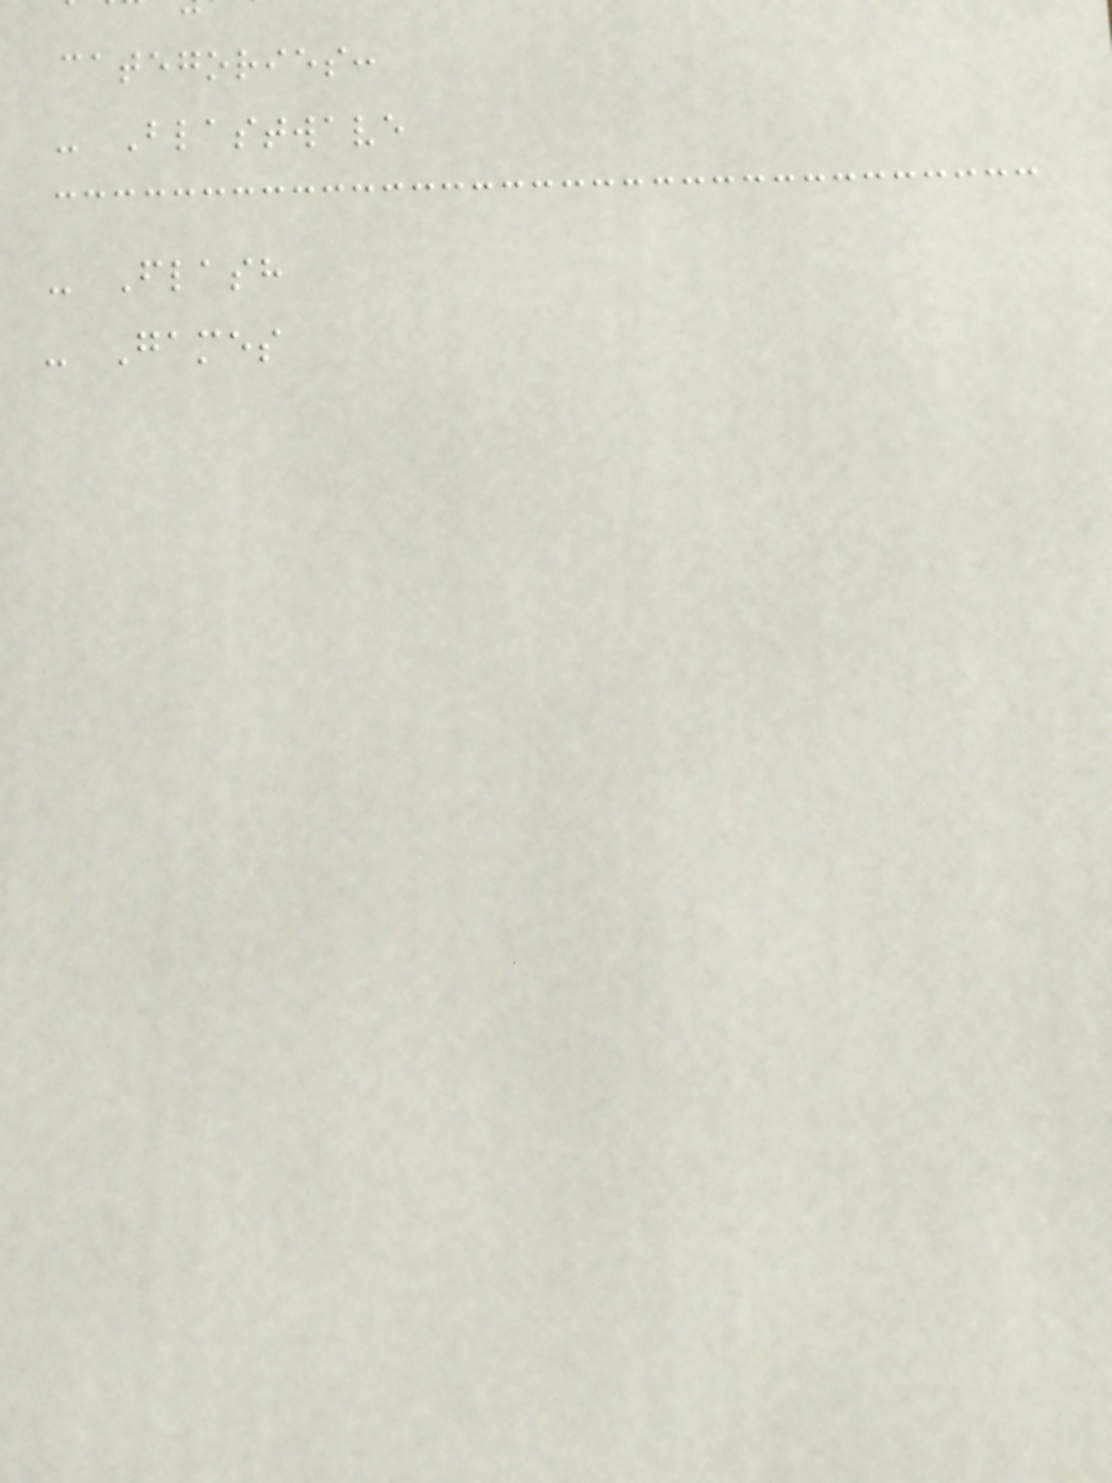categories:
- Blastwave
- Flash
- Games
